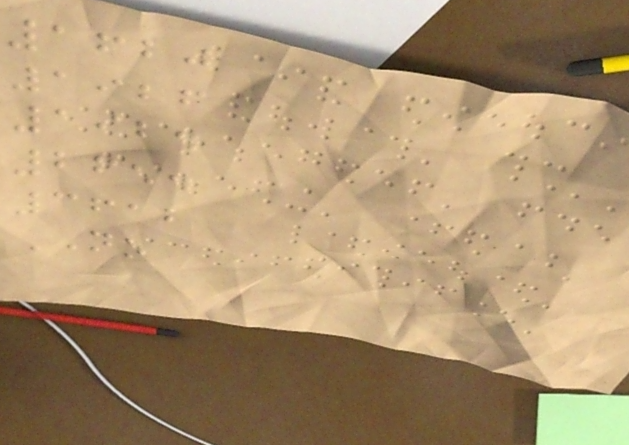1620
1926
1924
2654
3612
NO
